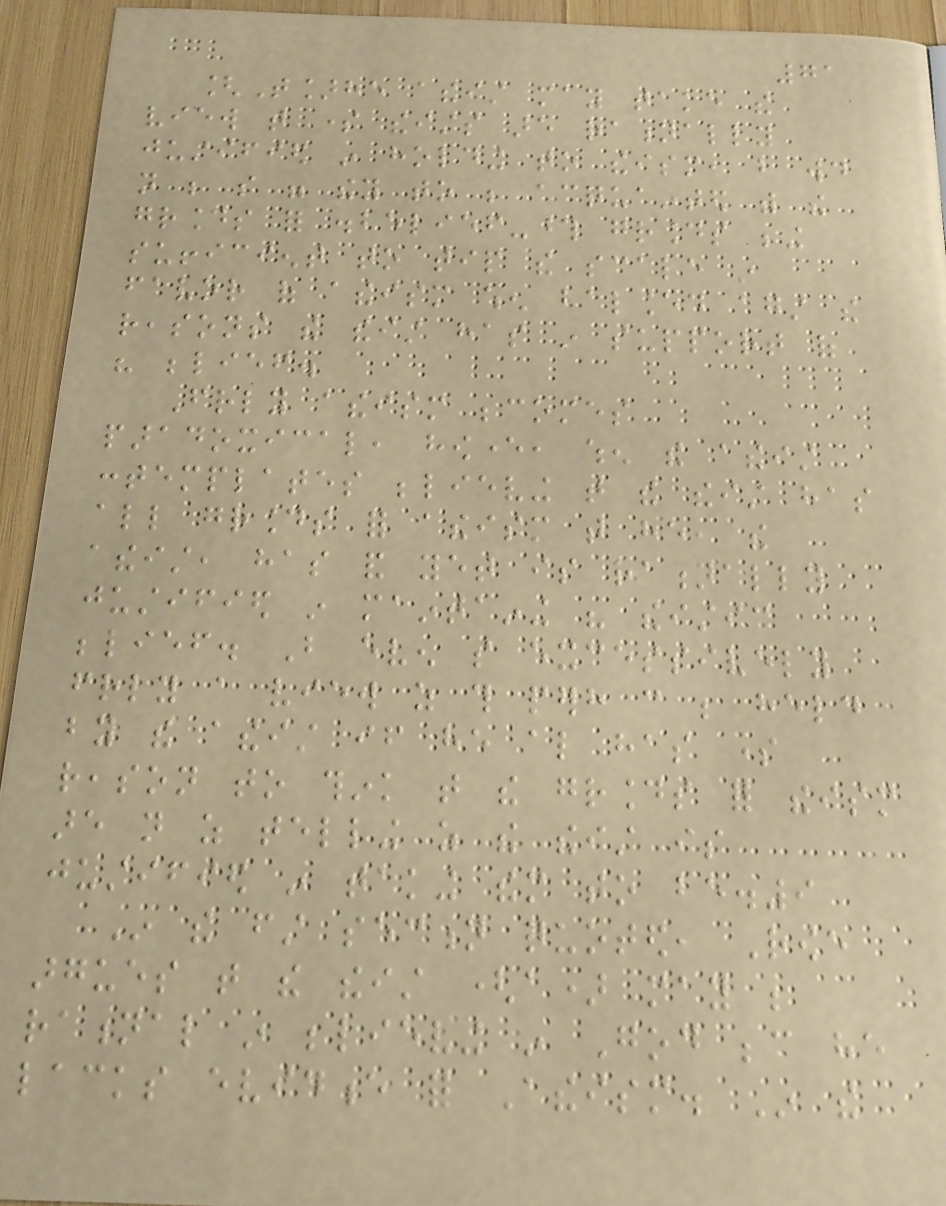71
[T]he atheist may take the
view that some theists are rationally
justified in holding to theism, but would
not be so were they to be acquainted with the
grounds for disbelief-those grounds being
sufficient to tip the scale in
favor of atheism when balanced against the
reasons the theist has in support of
his belief.
Friendly atheism becomes
paradoxical, however, when the atheist
contemplates believing that the theist has
all grounds for atheism that he, the
atheist, has and yet is rationally
justified in maintaining his theistic
belief. But even so excessively
friendly a view as this perhaps can be held
by the atheist if he also has some
reason to think that the grounds for theism
are not as telling as the theist is
justified in taking them to be.9
In the first section quoted, Rowe
argues that the theist (a) may be
rational in believing in God because he
lacks evidence for Atheism. In the
